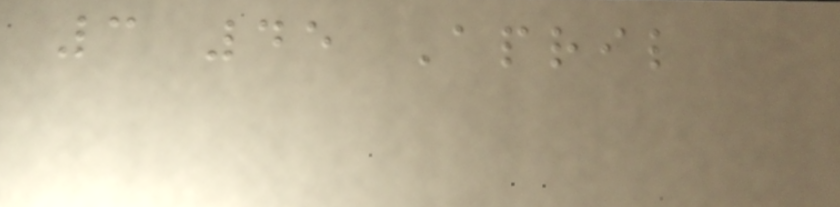3 45 April
